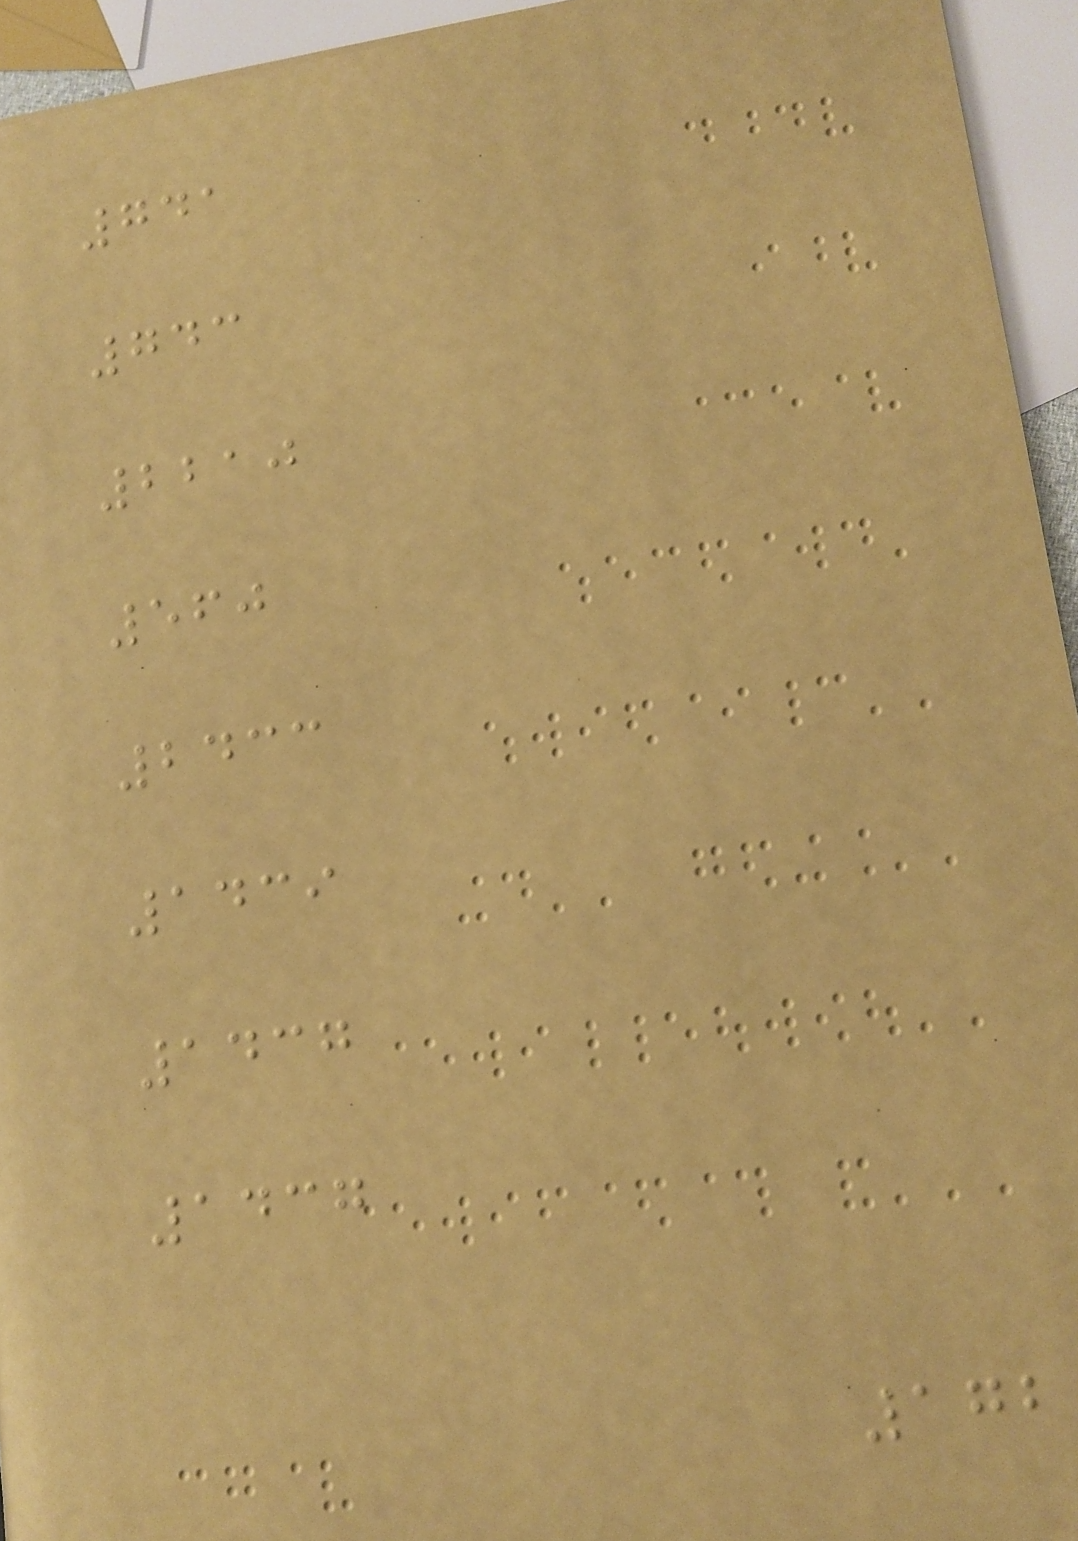741
743
2210
560
2433
1439
1437
1437
172
